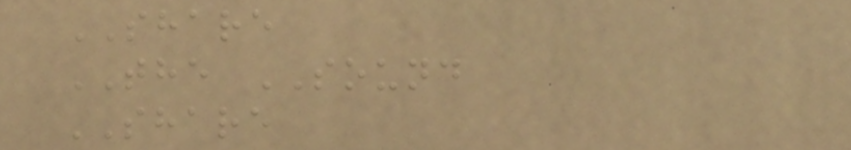SHARE
THE SOUND
SHARE
